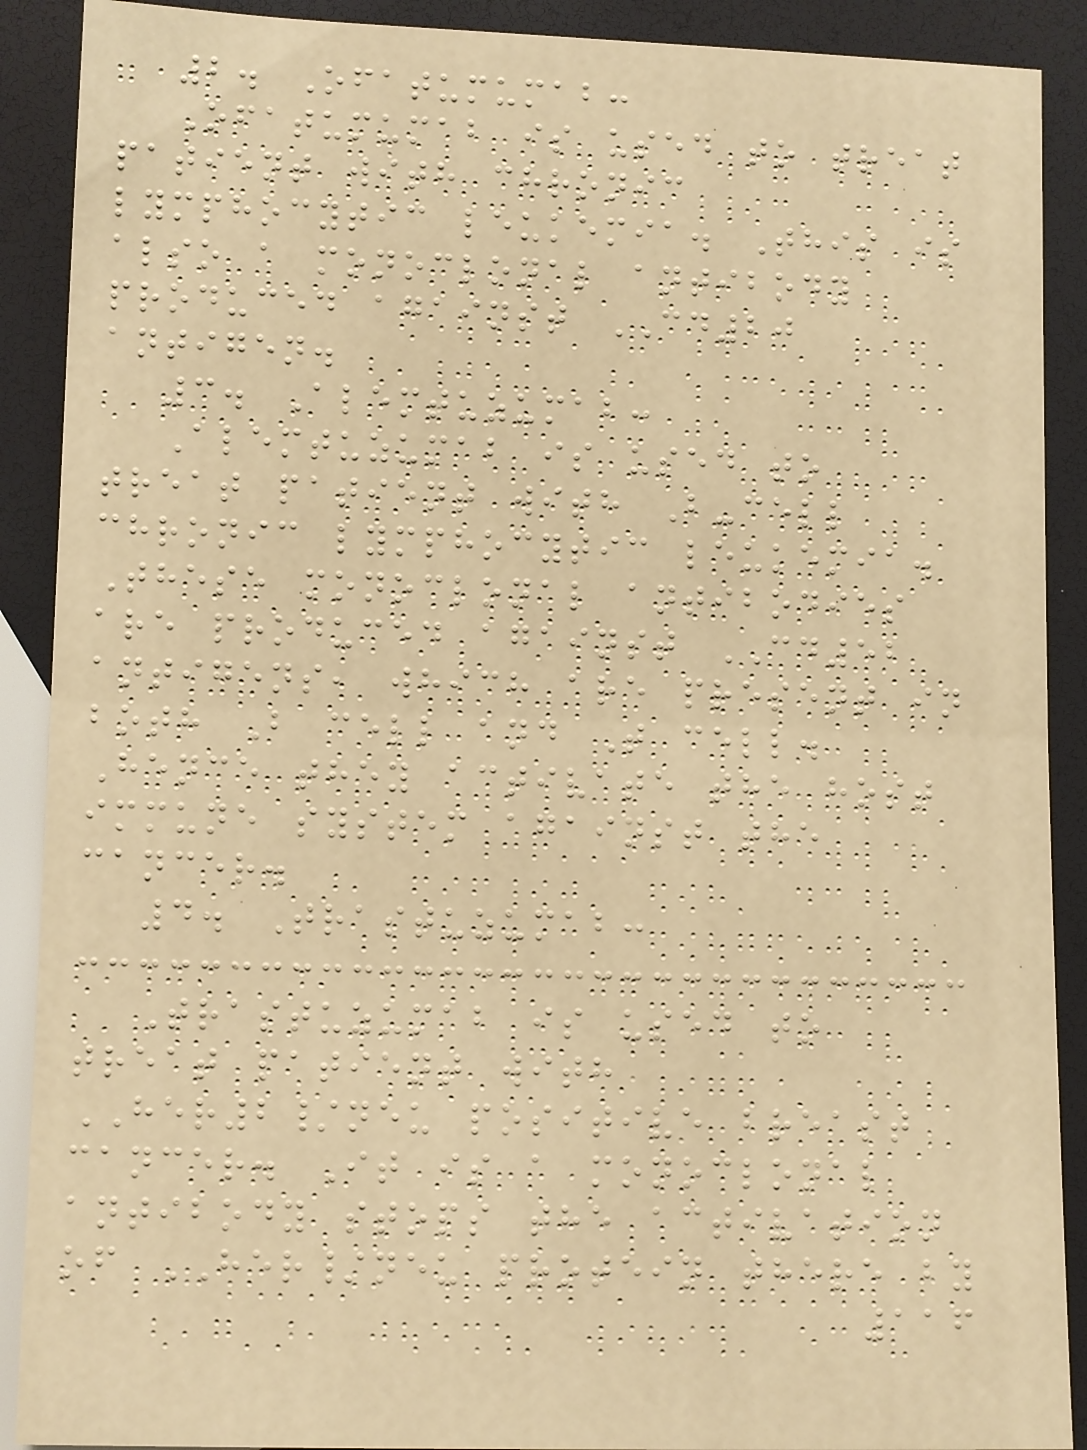2. Ofatumumab:
Ofatumumab is used to treat
patient with chronic
lymphocytic leukemia. This is
also a monoclonal antibody
produced against CD20
antigen.
3. Alemtuzumab:
Alemtuzumab is used to
treat patient with B-cell
chronic lymphocytic leukemia.
These monoclonal antibodies
are produced against CD52
antigens, which are present in
both B cell and T cell.
Hence they activate the host
immune system against the
cancer.
4. Trastuzumab:
Trastuzumab is used to
treat patient with
HER2/neu positive breast
cancer. It is a monoclonal
antibody stops the activation
of HER/neu protein there by
116
